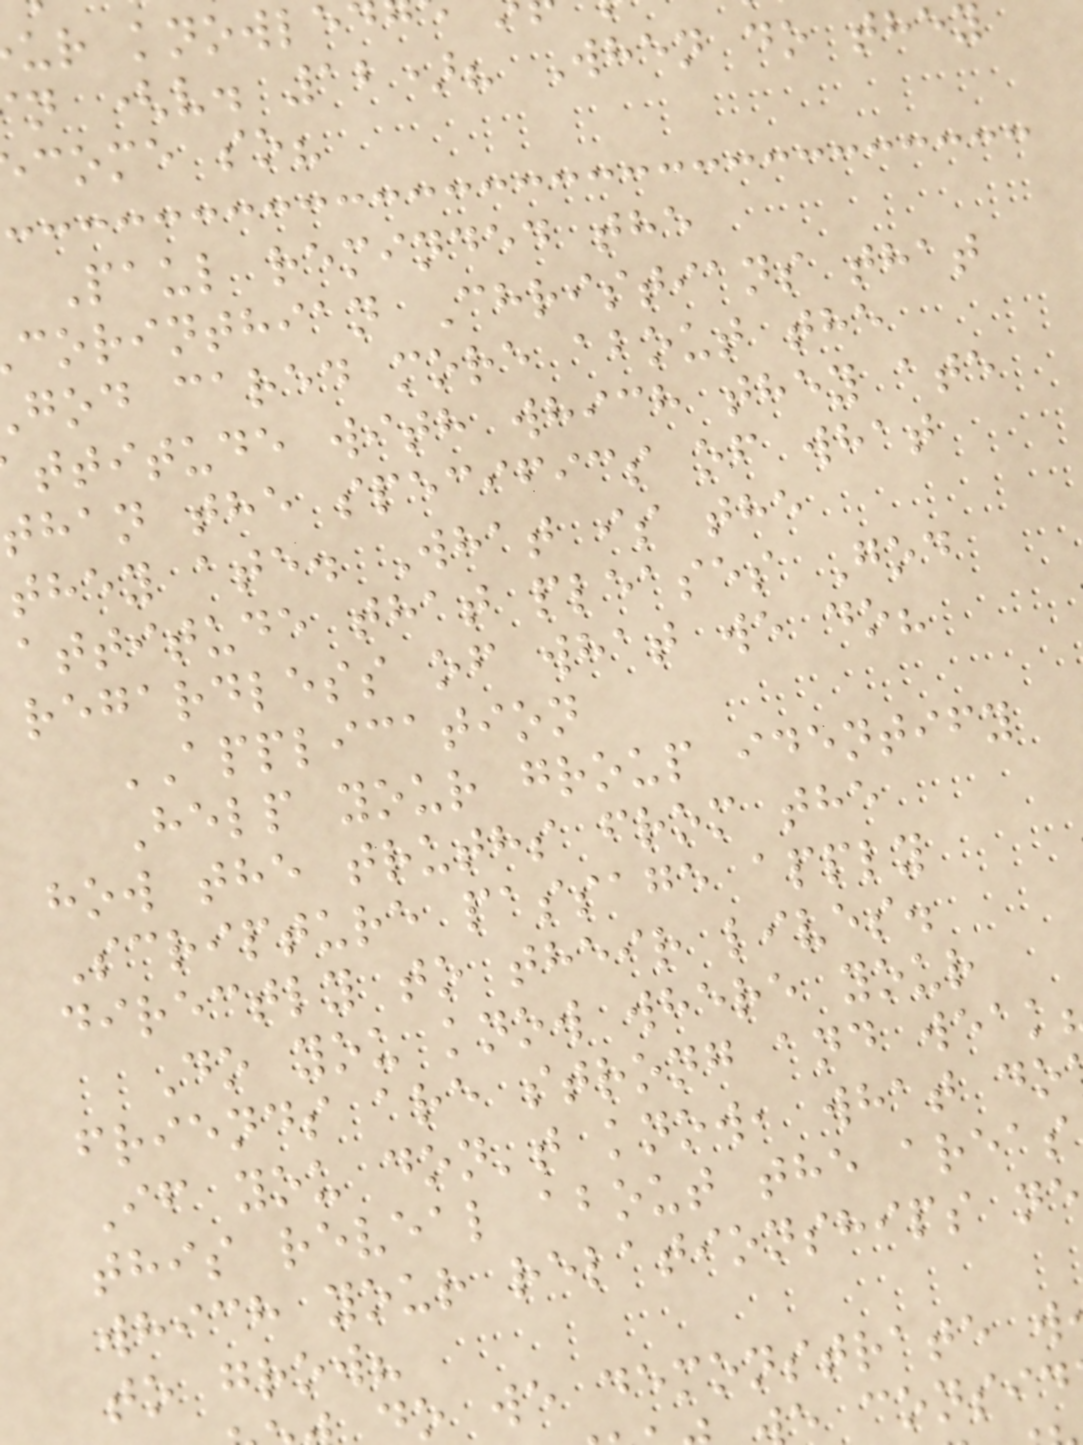ur knowle
n (v. 12)? When do they
come so?
Paul reminded the
corinthian Christians that
god cared more about the
ttitude with which they ate
than the specifics of what
they ate. What is the
attitude that pleases God
regardless of what we do?
APPLICATION
Help your group identify
how the truths from the
Scripture passage apply
directly to their lives.
Do you know where your
friends are strong and weak
If you don't know, what do
this reveal about the areas
which your relationships ne
to grow?
o we demonstrate w
